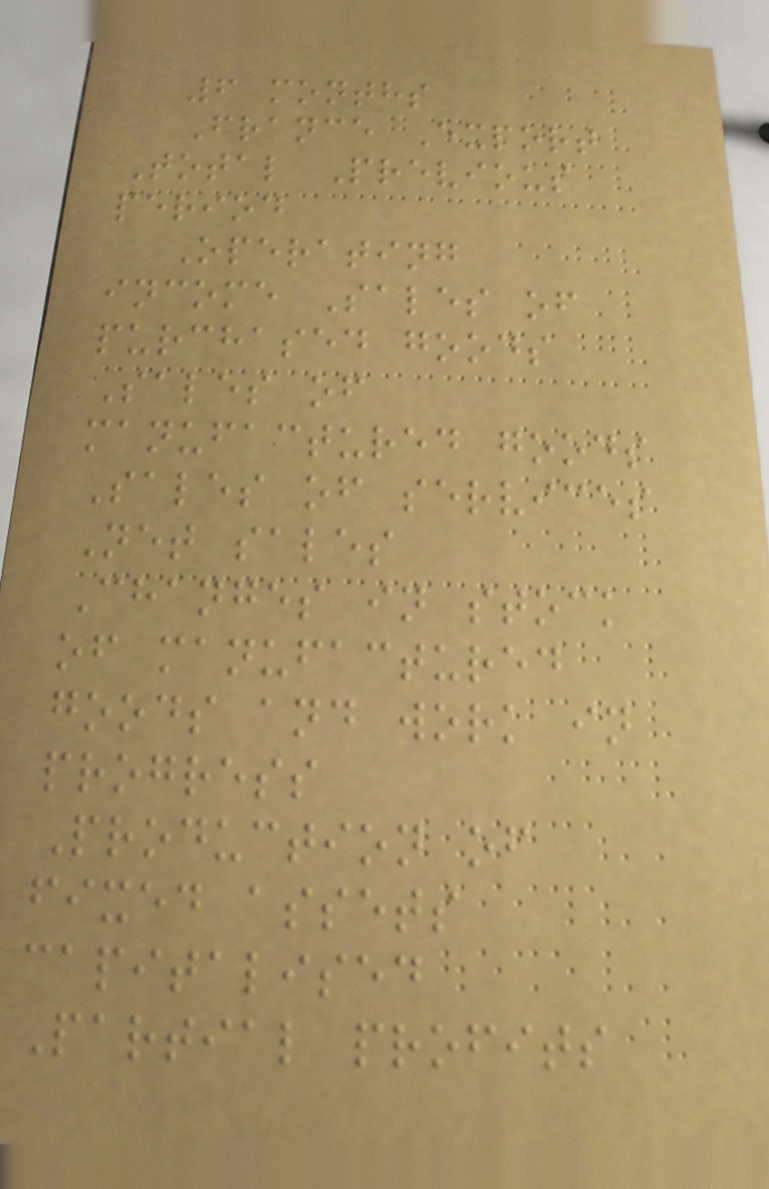6 months
France Export
Total Previous
period
Operating
income Sales of
purchased goods
Sales of
manufactured goods
Sales of services
Net sales
Changes in stock
of manufactured
goods and work in
progress
Production of
fixed assets
capitalised
Partial profits
